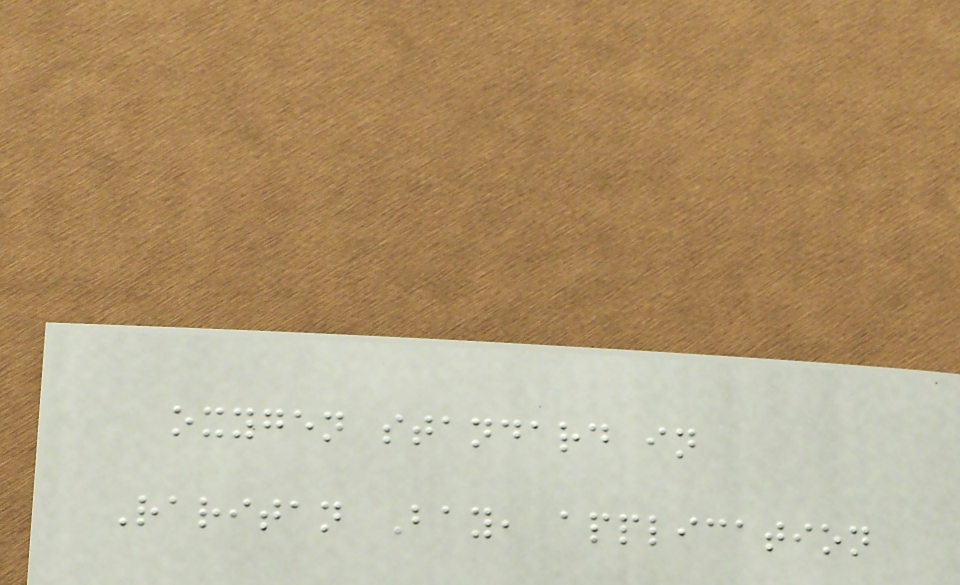oxygen standard in
Raritan Bay, application
